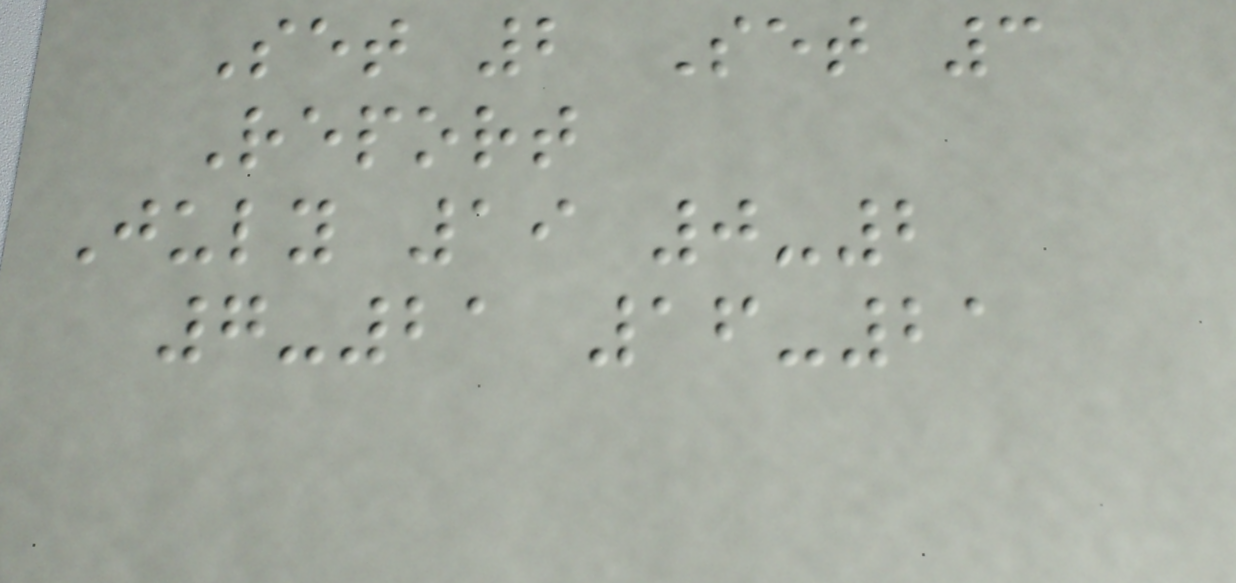Set 2 Set 3
Report
July 19 0-2
7-21 16-21
